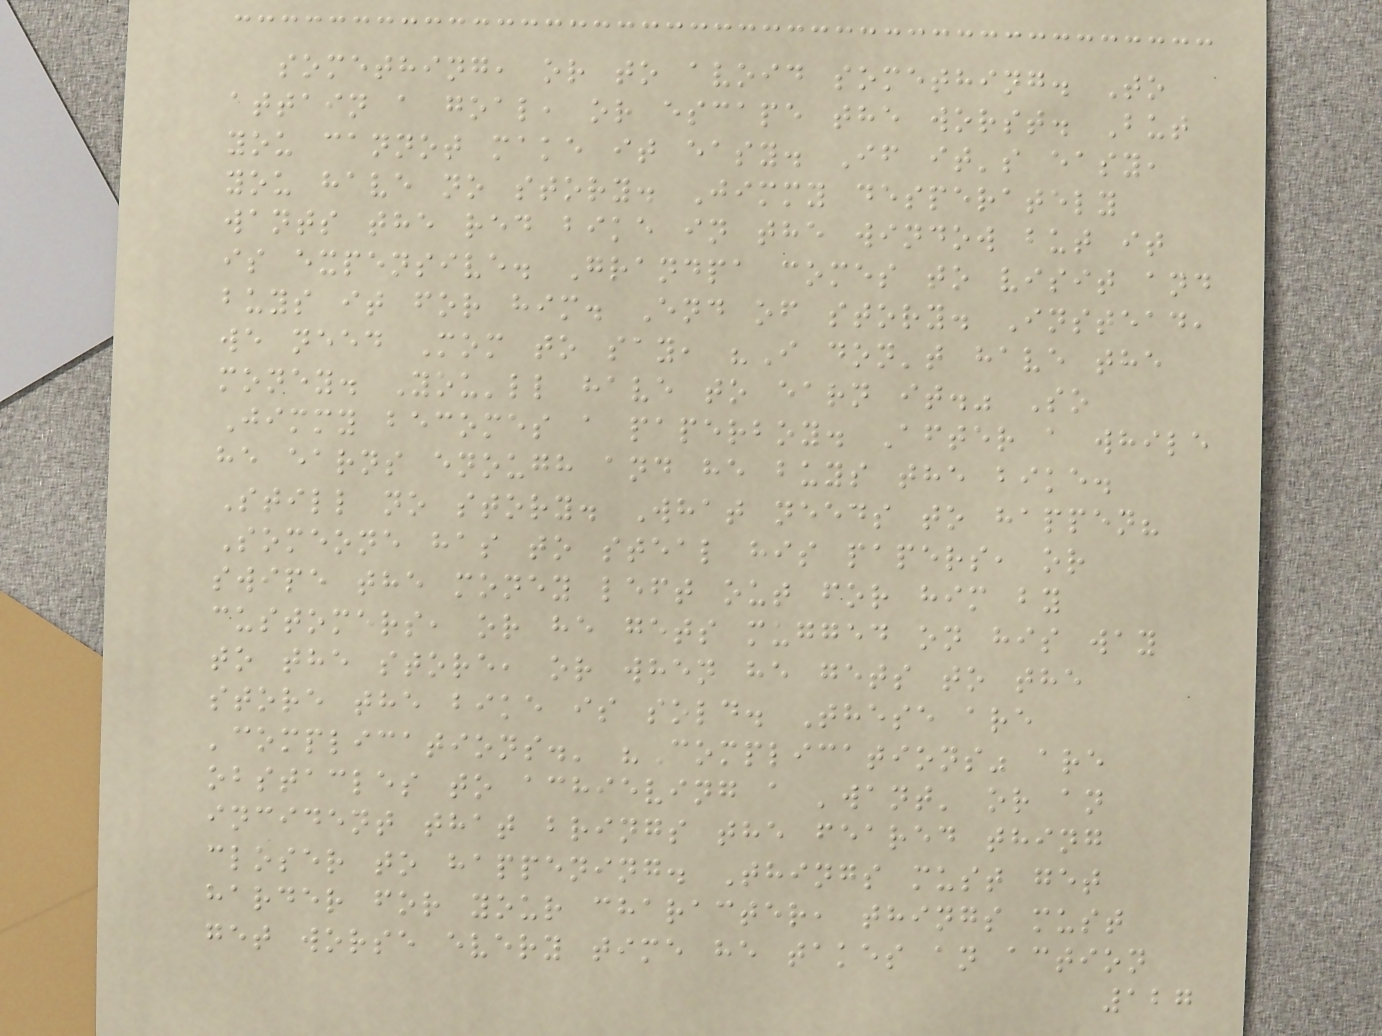something, or to avoid something. To
attain a goal, or escape the worst. But
you cannot make it easy. If it's easy,
you have no story. Jimmy desperately
wants the red bike in the window but it
is expensive. Grandpa comes to visit and
buys it for him. End of story. Instead,
we need Mom to say, "I don't have the
money. You'll have to earn it." So
Jimmy becomes a paperboy. After a while
he earns enough and he buys the bike.
Still no story. What needs to happen?
Someone has to steal his papers, or
swipe the money left out for him by
customers, or he gets mugged on his way
to the store, or when he gets to the
store the bike is sold. These are
'complications.' "Complications" are
obstacles to achieving a 'want' or an
incident that brings the feared thing
closer to happening. Things must get
harder for your character, things must
get worse every time he takes an action
127
